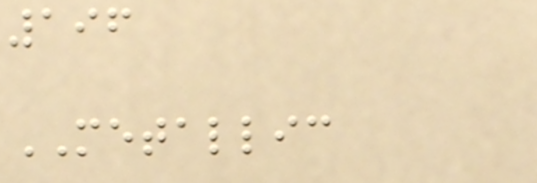196
METALLIC
